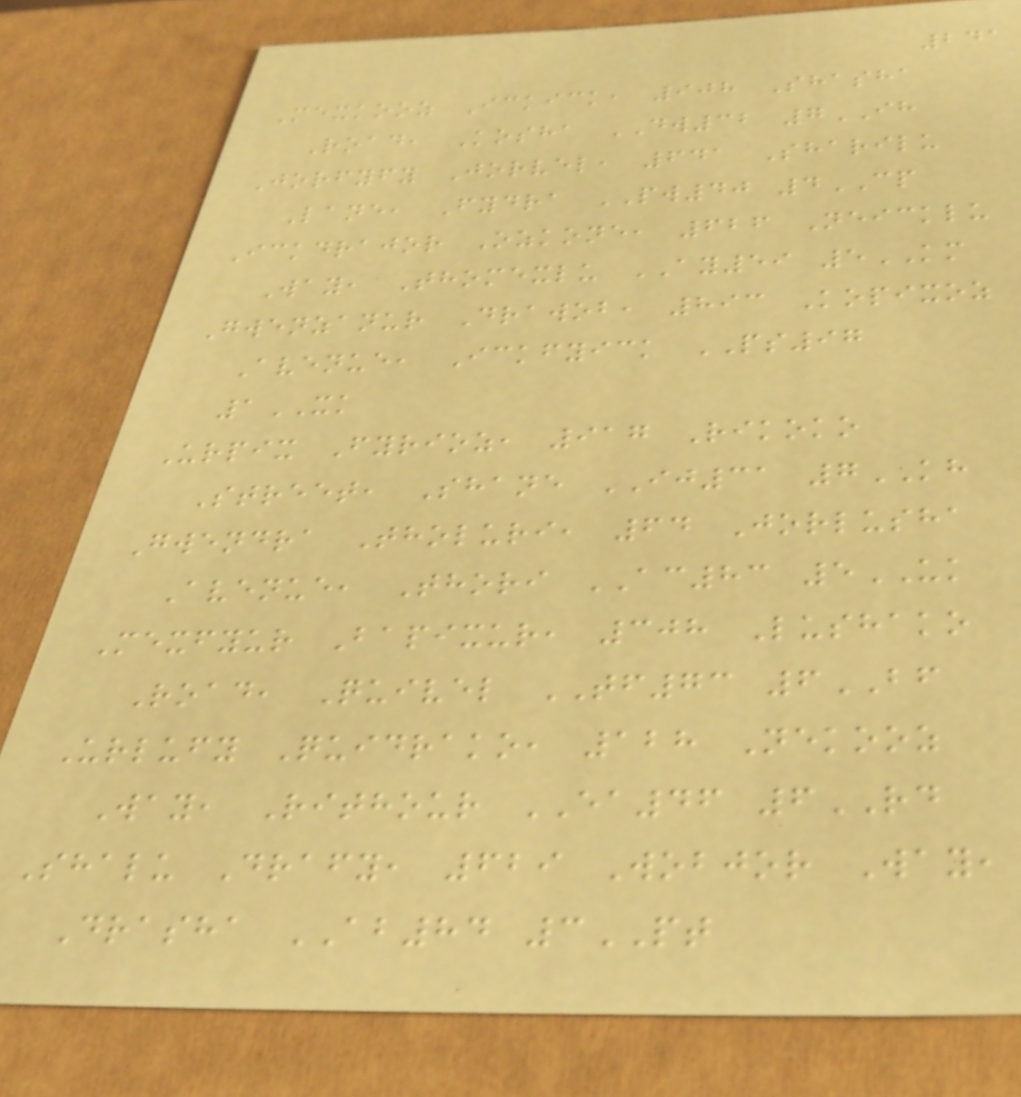241
Mexkooz Ickick, 908 Shasha
Road, Kosha DW32 7IH
Jorfyfy Jorvel, 641 Sharilu
Lane, Fydra PW40 4CP
Ickdrajor Ozkone, 626 Neicklu
Way, Thomexlu AY59 5KM
Gwenzanur Drawob, 893 Kopixoz
Avenue, Ickfyick PS97
1XK
Urpix Fyrioz, 917 Rikoko
Street, Shane IJ31 7KH
Gwendra Tholuri, 64 Jorlusha
Avenue, Thori AC83 5UK
Mexfyur Bapixur, 308 Lushako
Road, Quivel TF73 6BF
Urlufy Quidrako, 128 Nekooz
Way, Rithour EA46 6RD
Shalu Drafy, 629 Wobjor Way,
Drasha AB84 3PT
